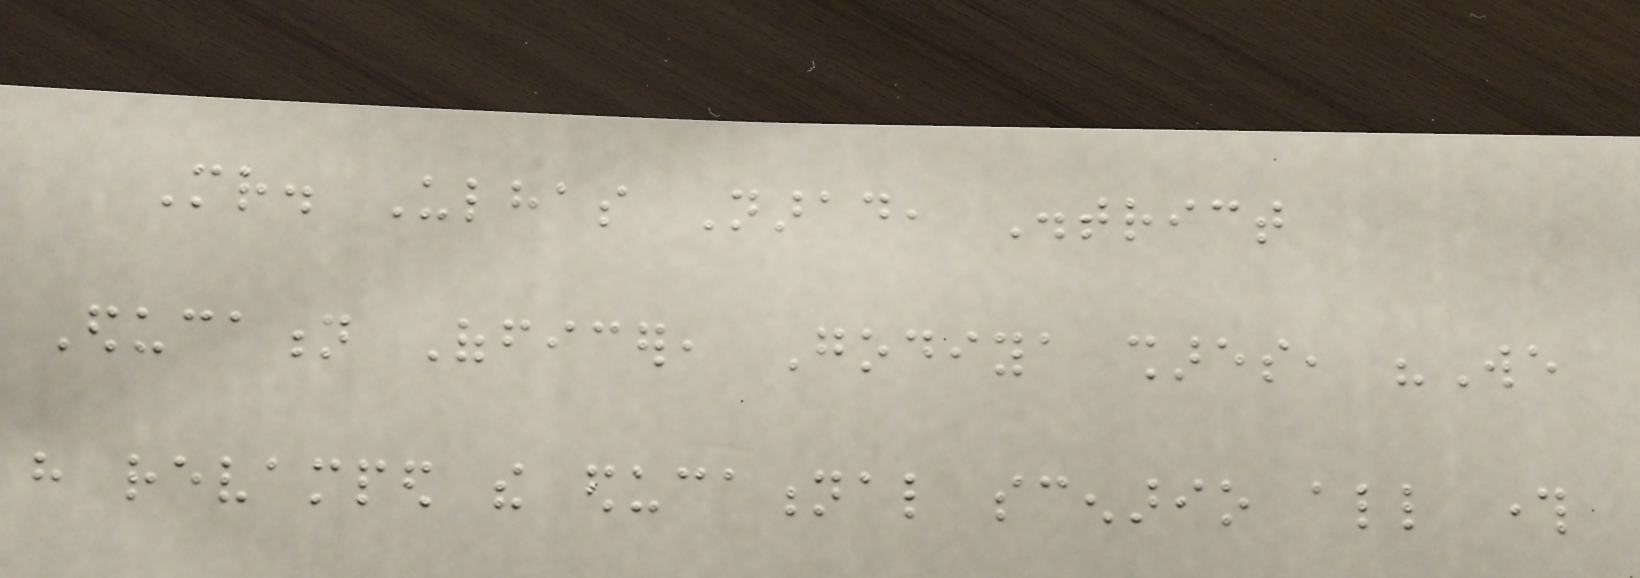Mr. Ulhas Narad, District
Education Officer, Godiya shares, "We
have revamped the educational scenario all through
